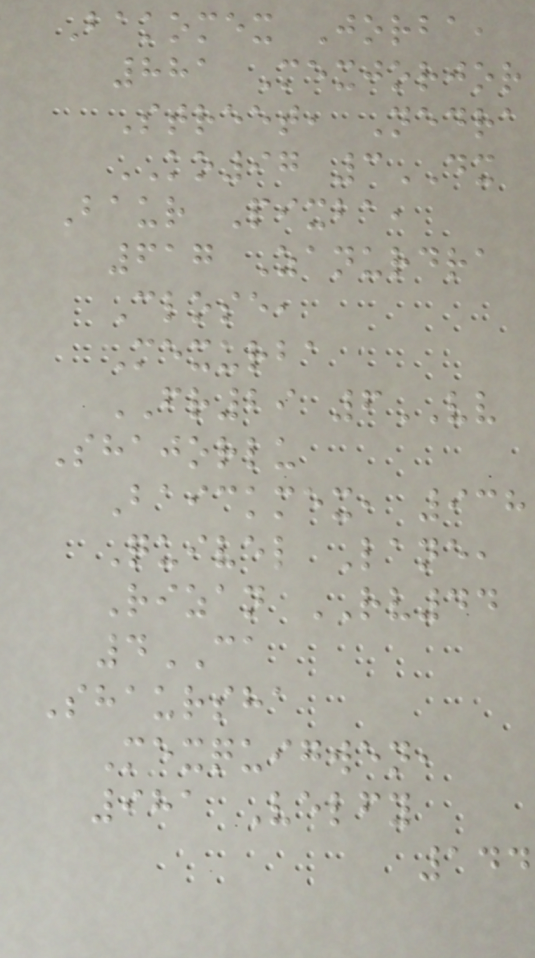Bakomex Jorba,
881 Mexjorjor
Street, Nedra
KO97 3DX
Baur Pixba,
617 Zanurdra
Close,
Mexurba
FR29 6VV
Shajorlu
Baickmex, 938
Quivel Lane,
Rizan RV44
4CA
Shaursha
Mexquigwen,
981 Velfy
144
